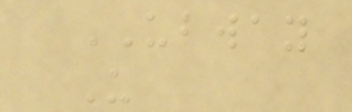UBWAY
U
